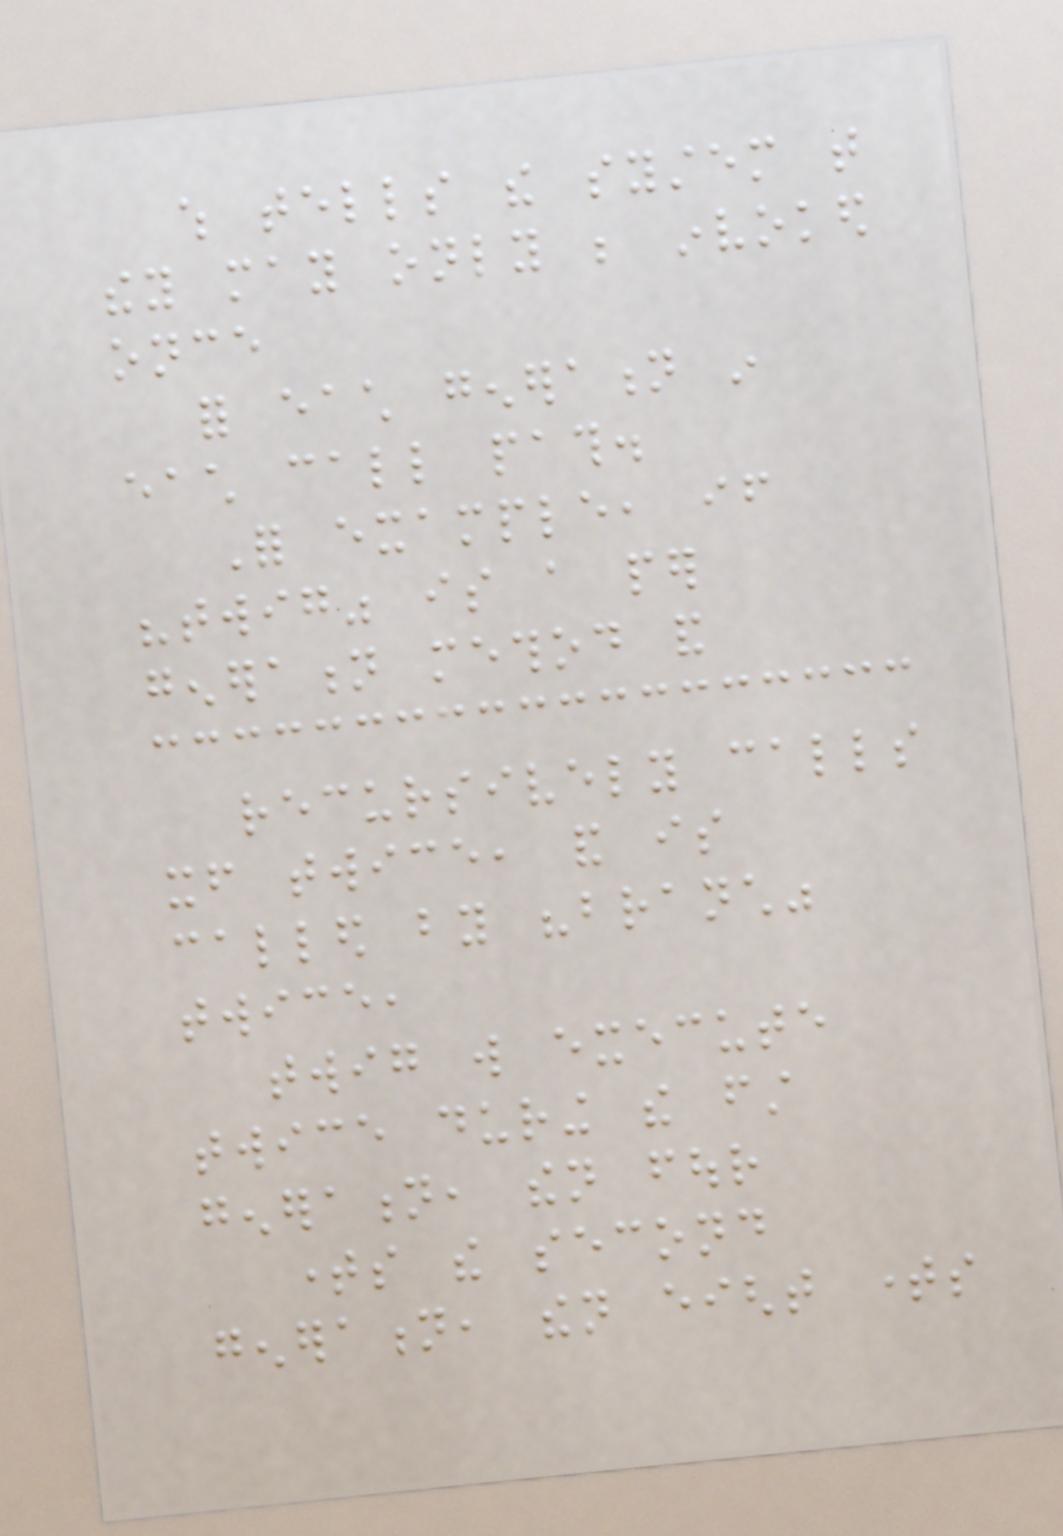which tells the system that
they may only be invoked
once
for each generation in
each call path.
For example, if
"twig" is a per
generation method and
recursively calls
itself twice, and is
called by "branch"
twice,
twig will execute
twice during the first
generation, then four
times the second
generation, then eight times
